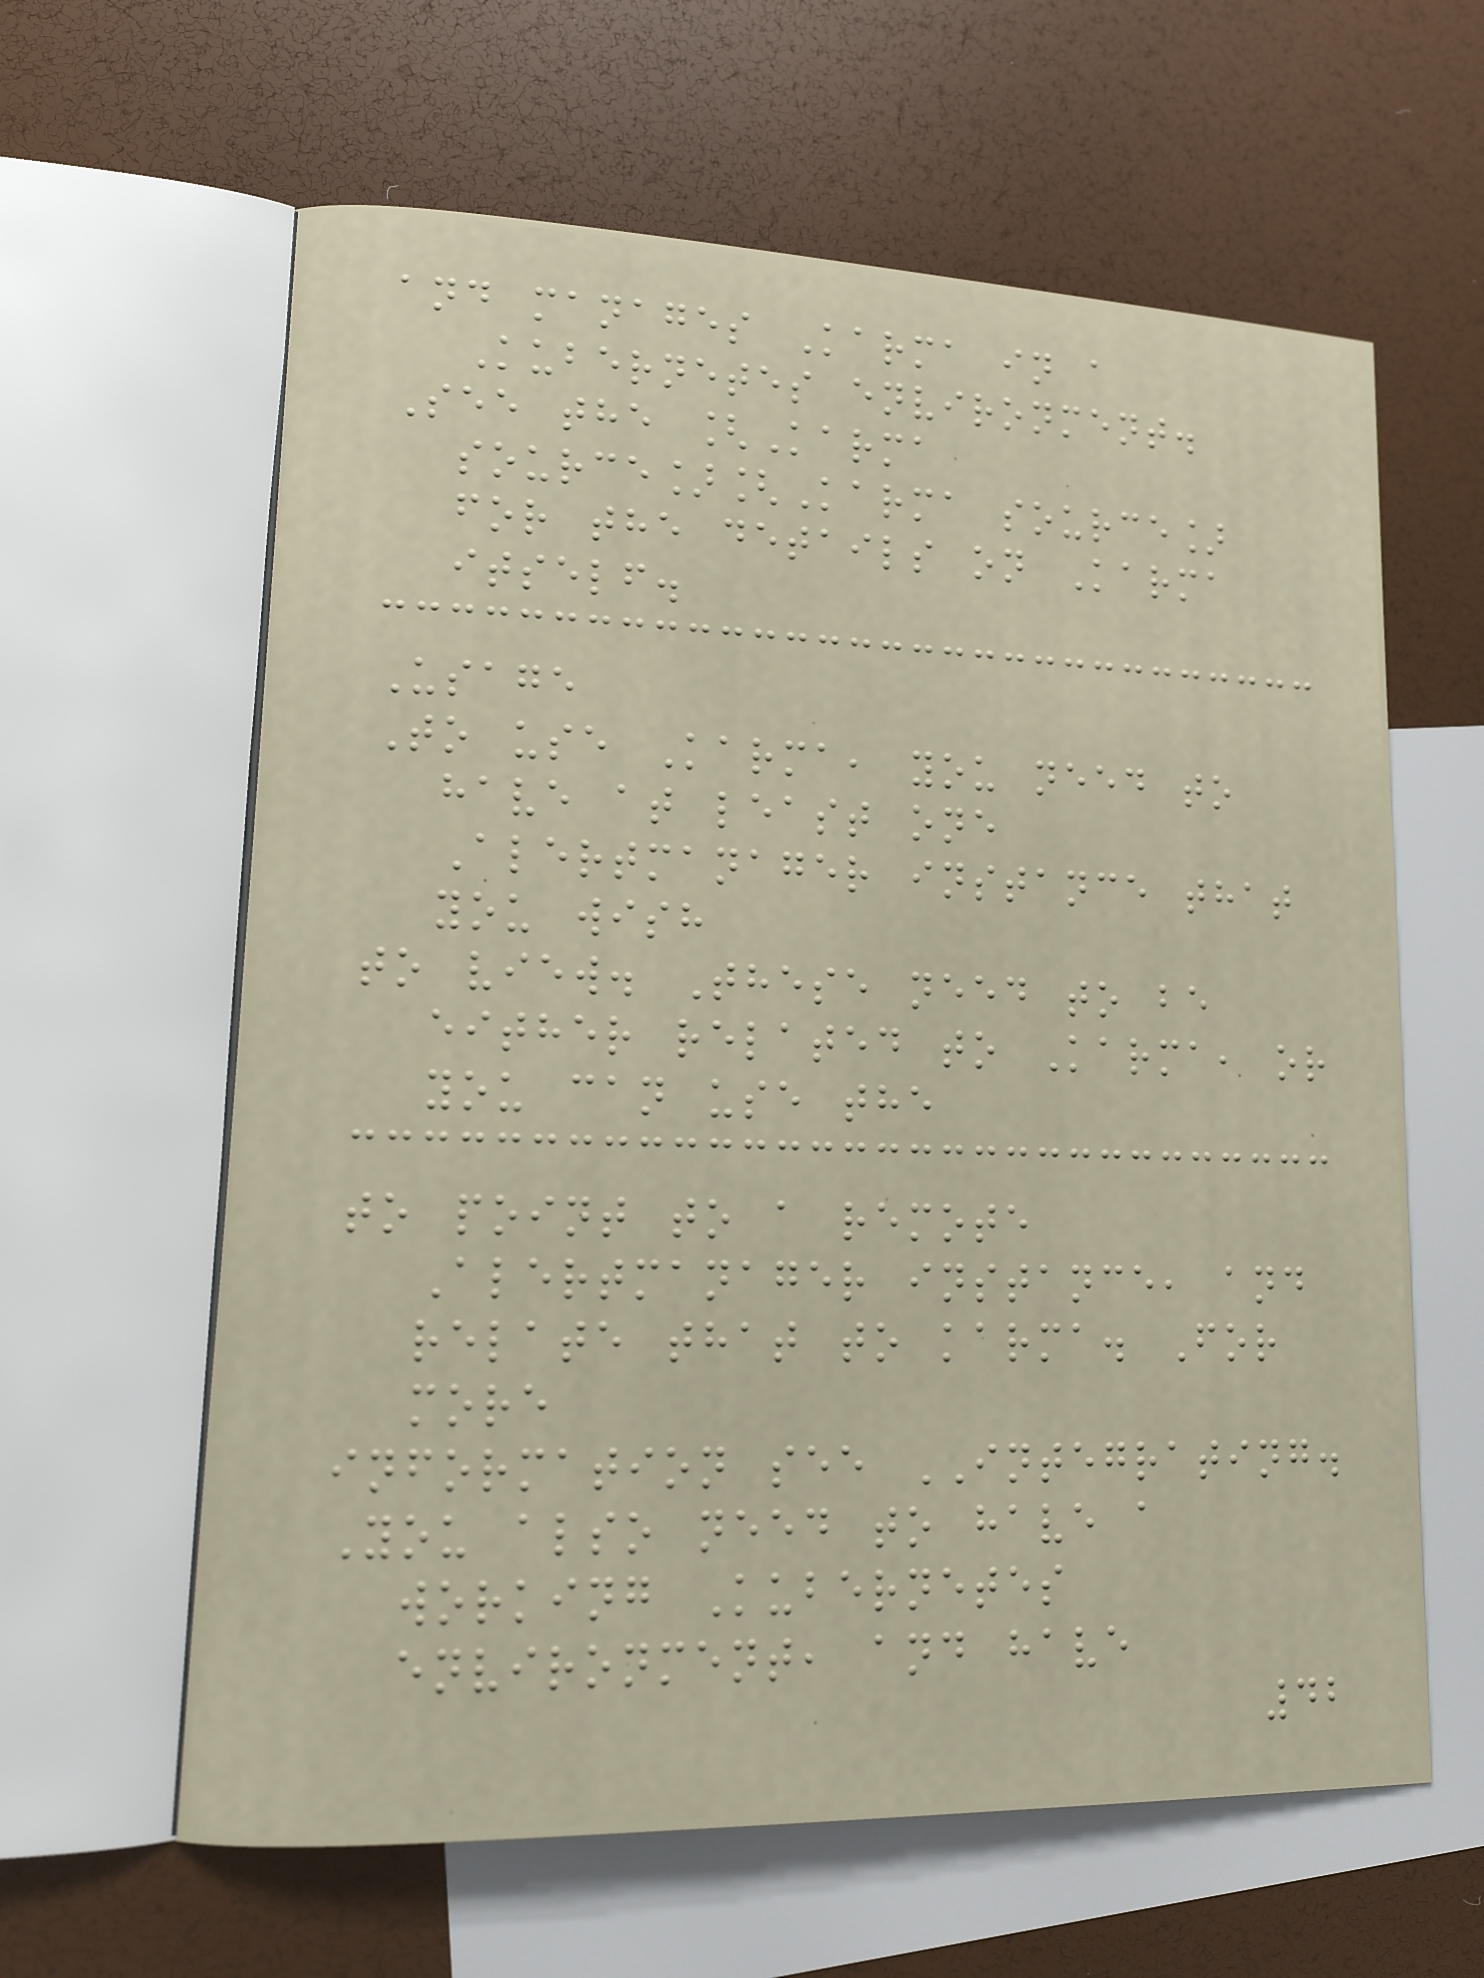and manages Karma in a
Kubernetes environment.
See the [Karma
source][Karma source]
for the details on Karma
itself.
Usage
To use Karma, you need to
have at least one
Alertmanager instance that
you wish
to view. These need to be
either related to Karma, or
you can use the
to point to a remote
Alertmanager instance, and
relate that to karma. For
more
information see INTEGRATING.
You also need to have a
working Kubernetes
environment, and have
42
